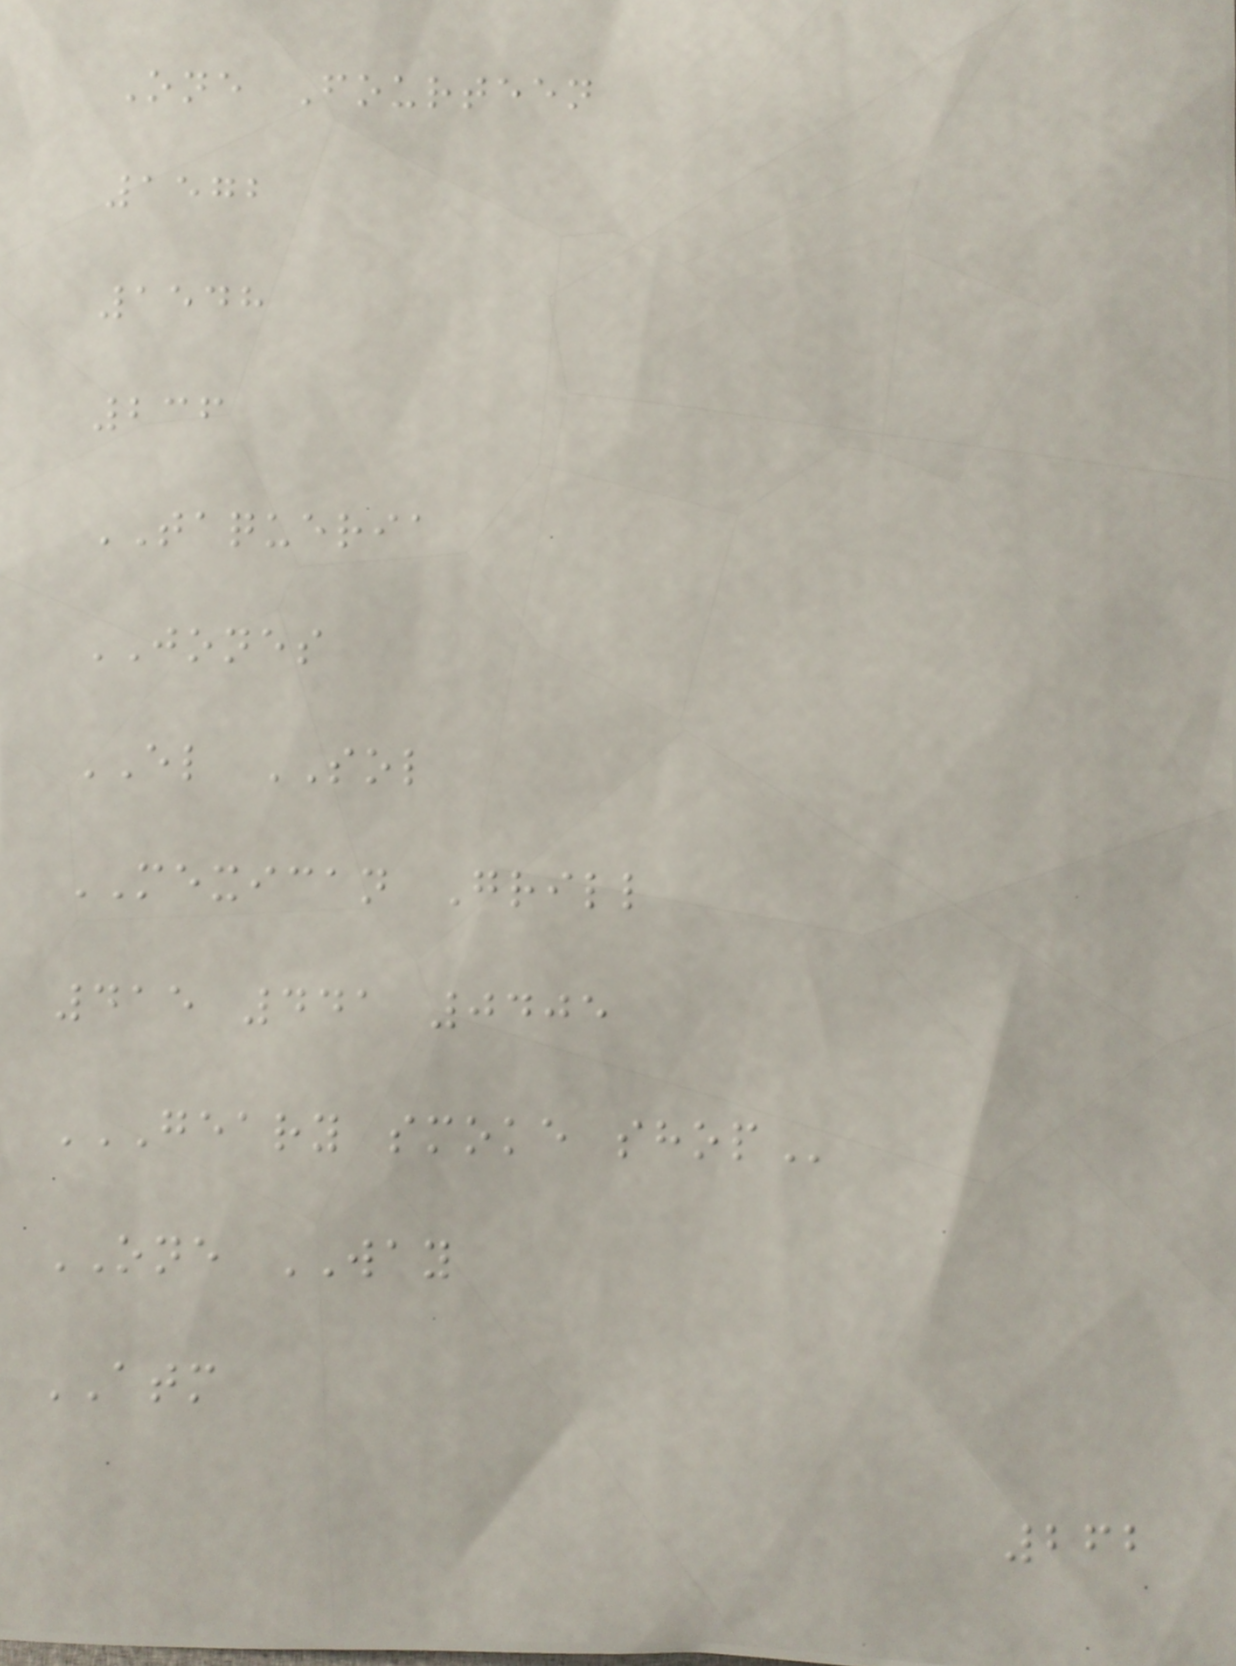One Fourteen
1572
1548
236
TAQUERIA
JONES
EL SOL
MEXICAN Grill
415 441 0405
GEARY SMOKE SHOP
ONE WAY
ATM
262
